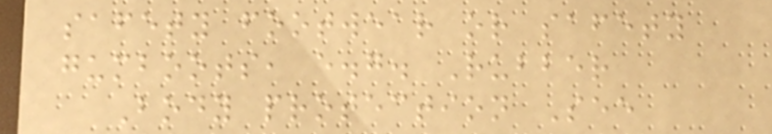safety footwear or safety
gumboots, e.g. Rubber
Body protection See
